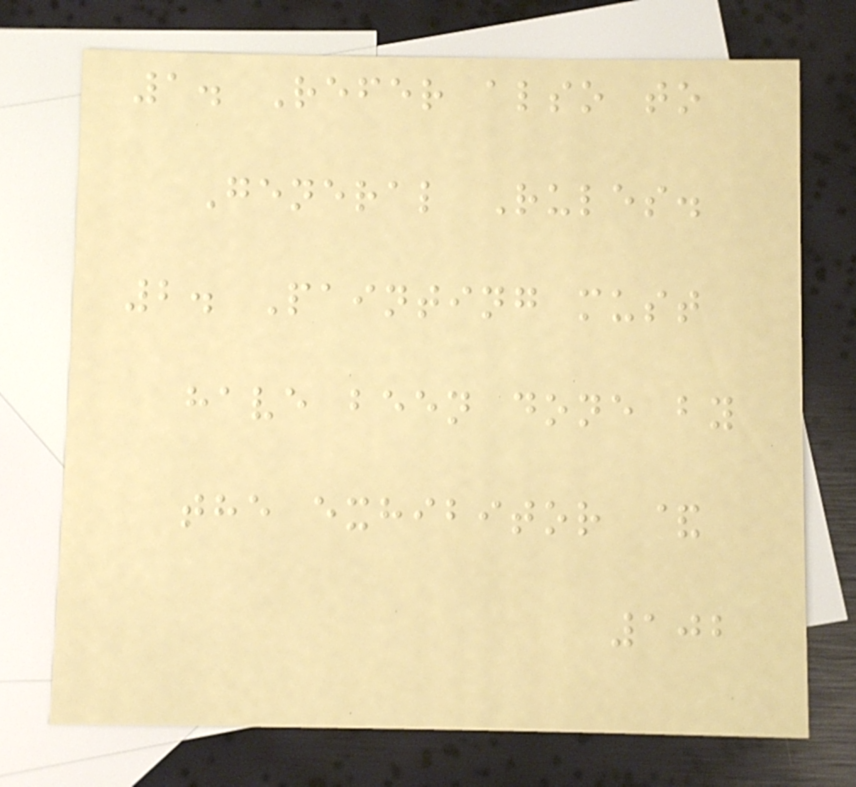1. Refer also to
General Rules.
2. Painting must
have been done by
the exhibitor &
102
